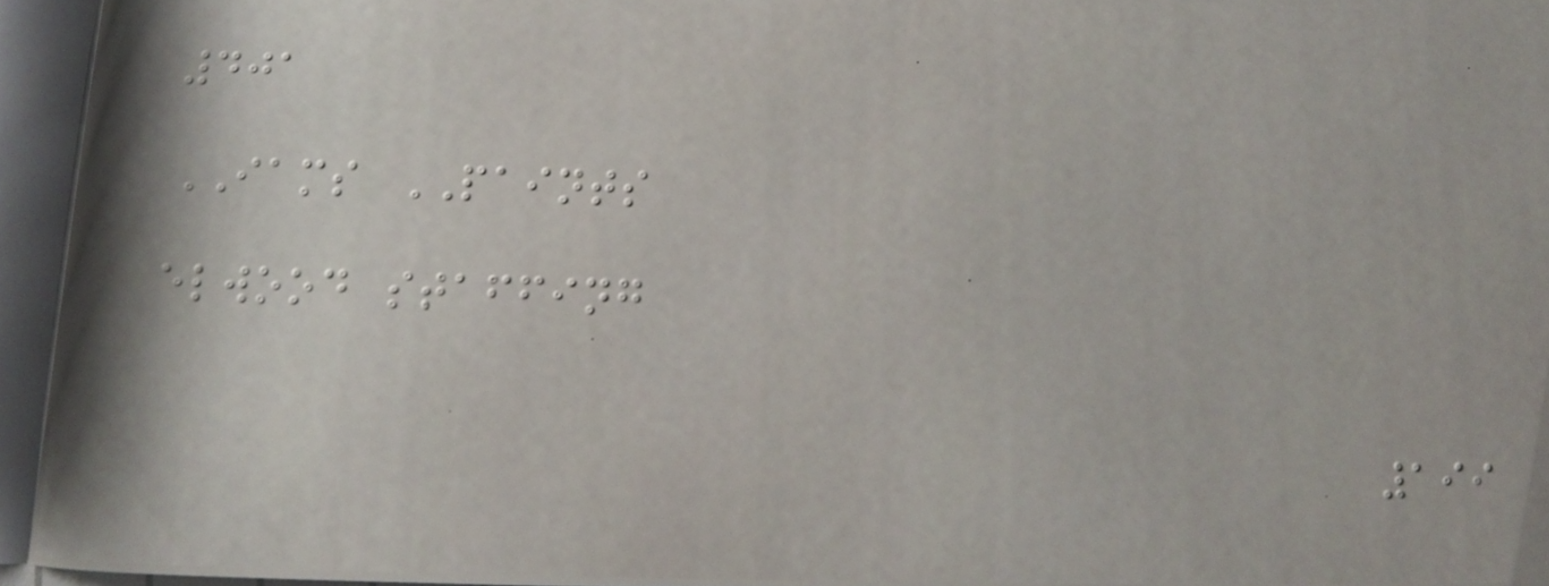401
IAMS PAINTS
elwood staffing
199
